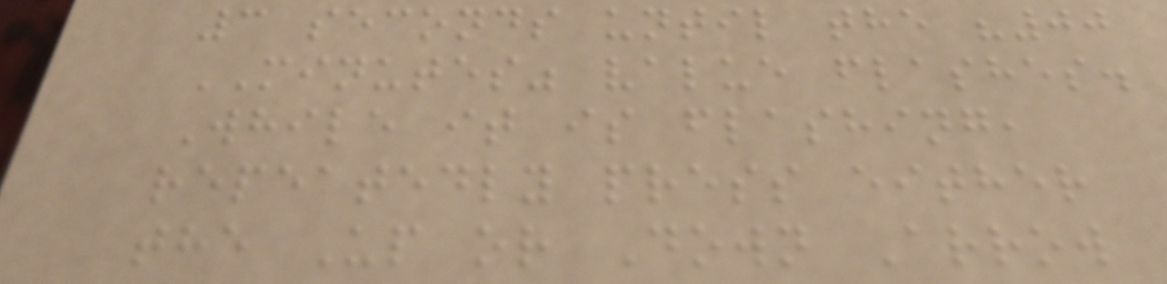3 seconds until the "00
MINUTES" value flashes.
While it is flashing,
repeatedly press either
the Up or Down Arrow
